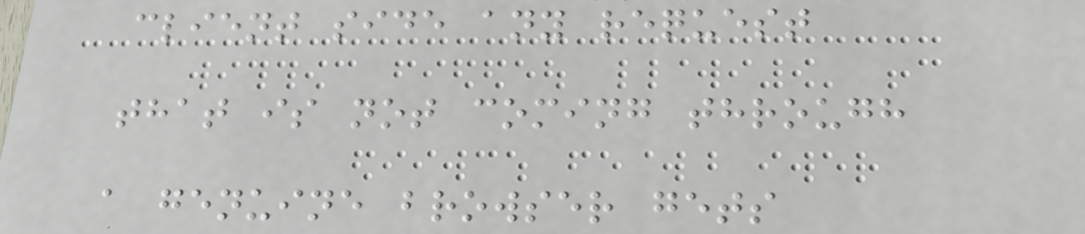client side any request
that is not coming through
a genuine browser gets
